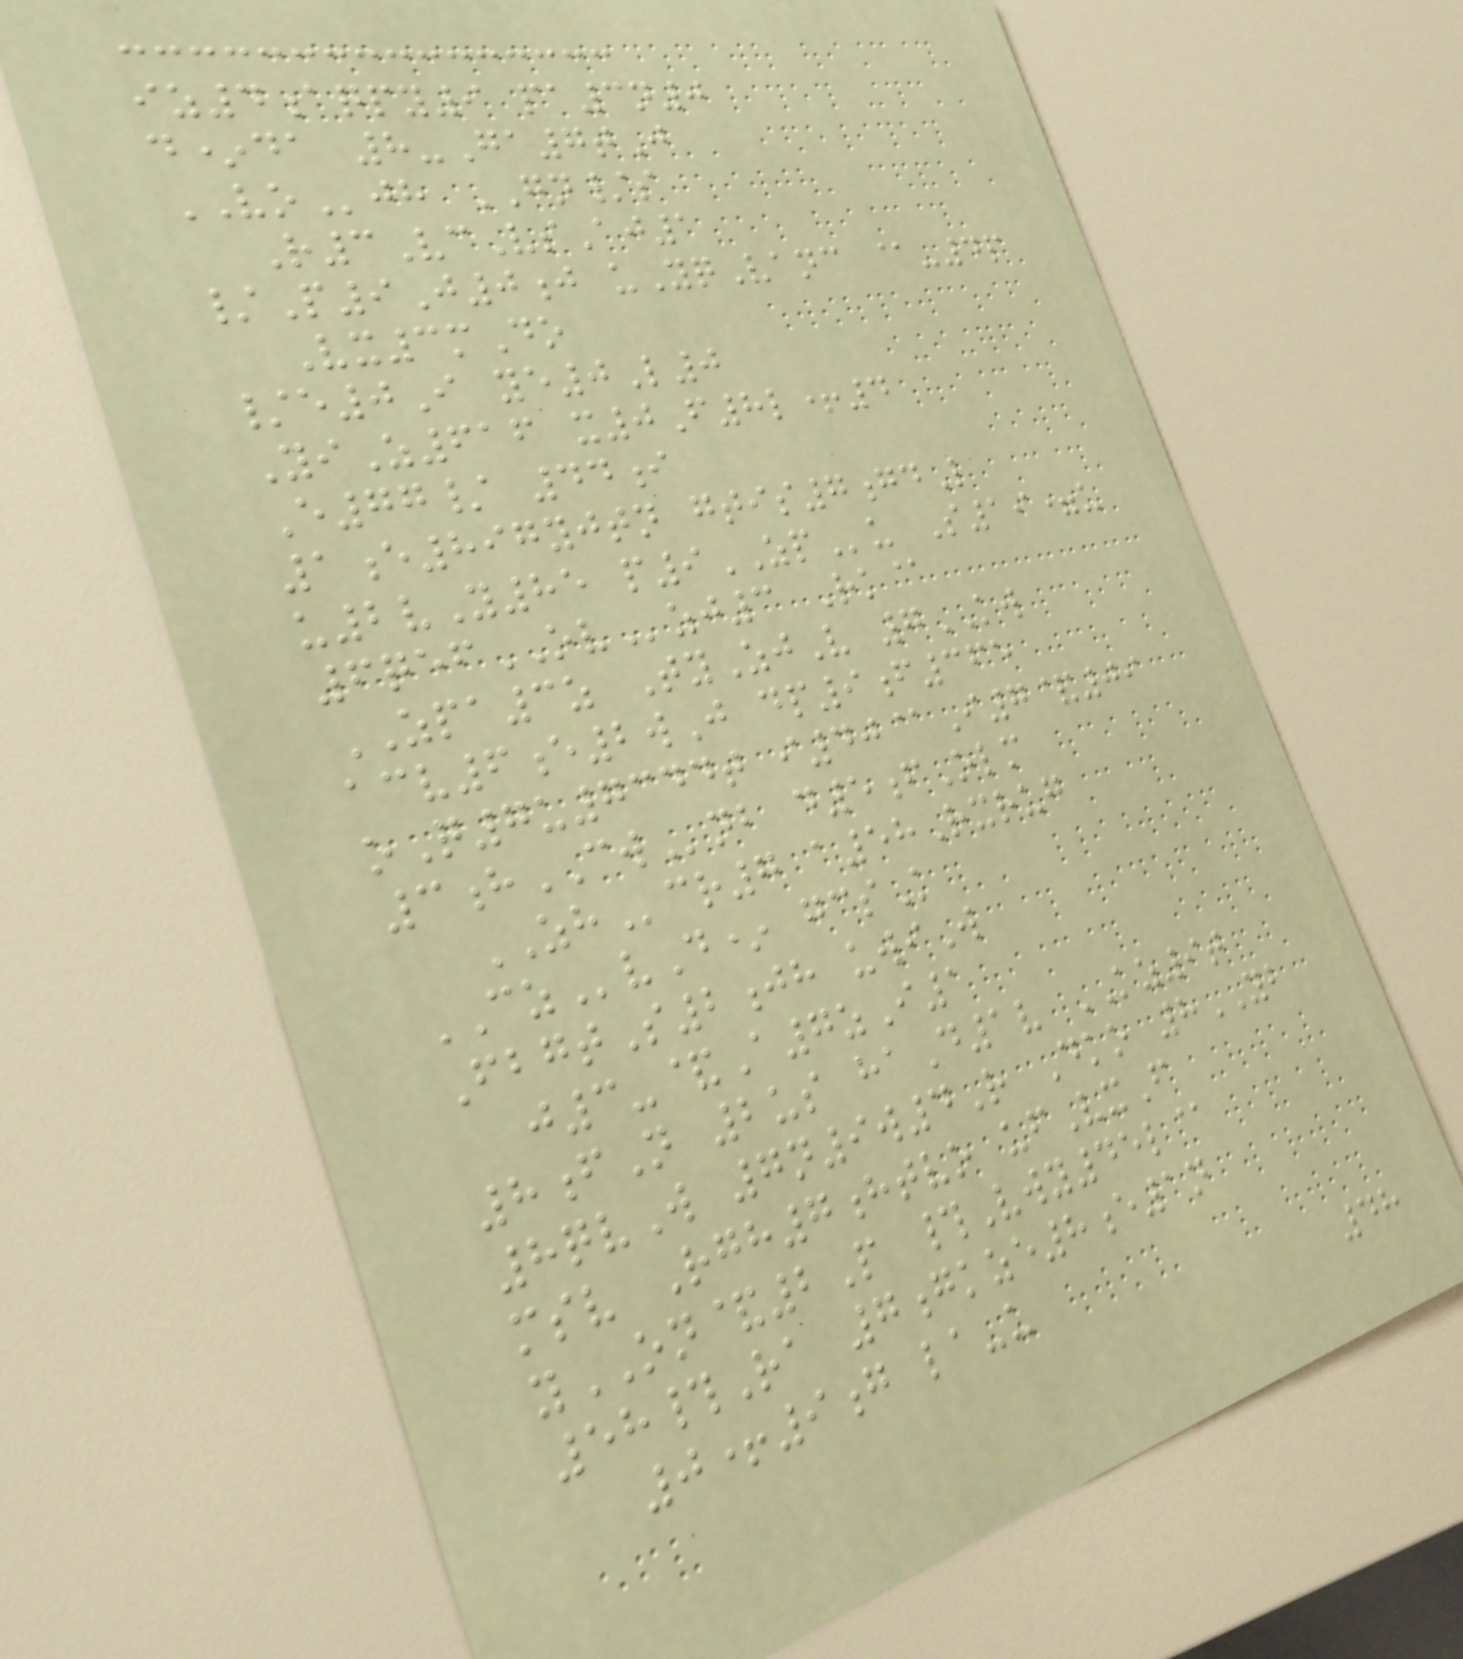iz4aqpy9 pa3n0
d*da 8-Ga7tJ
VOjh GN/s
R3VcVsAj1
/P9J0j uYqVanc @-4p
Vx3mDo
/e0I ye0L0
YiZ616 x0F8l+4
E77/ 44i
1e897yjtn gtis7gdL
u2vY85 p9ZPu S19=u
6qefOVzj3 Rk@
ZPA3z TyZjV 7KW
acv6e2wJ dp9f365
oQ7u7344t i40@I7&09
3hCWnb d5fOlm
ZHcr7 a58Rxrug
CZvD* gcsK
FbgtS2jh uwiW
j3-&A7zI1
8fN 2us haD1v KZ9t
8qvW 7n9w4R Dko 8YB
msv Rgh7htvo ufVxF
yON&2P #Vwy45l@
58#Ra 7gkze8e1n
0+9g la-u
48
